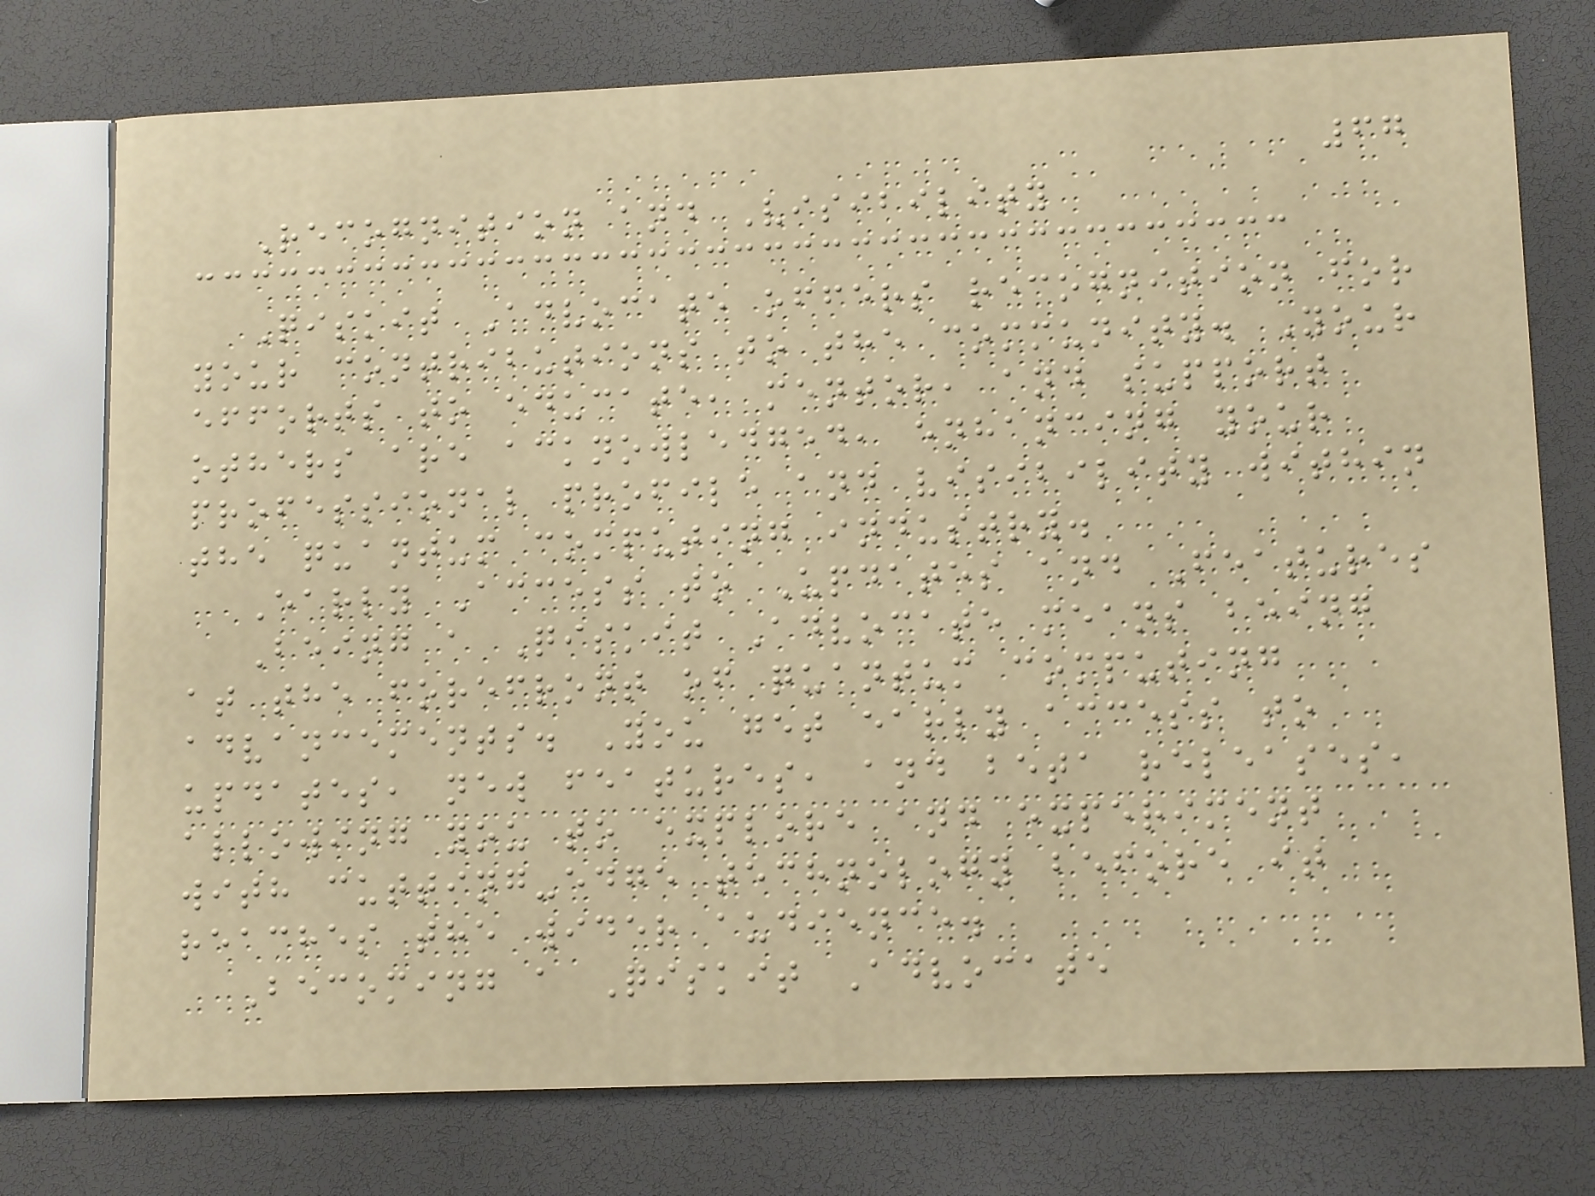67
Recognition and Visibility
Qiskit Advocate offers recognition for
your contributions to the community. Your
efforts to educate, mentor, and support
others are acknowledged, enhancing your
professional profile and visibility within
the quantum computing industry.
Early Access to Updates and Features
Being a Qiskit Advocate means being
at the forefront of quantum computing
advancements. You get early access to
updates, new features, and beta releases,
allowing you to explore and experiment
with cutting-edge technology before it
reaches the wider audience.
Becoming a Qiskit Advocate
